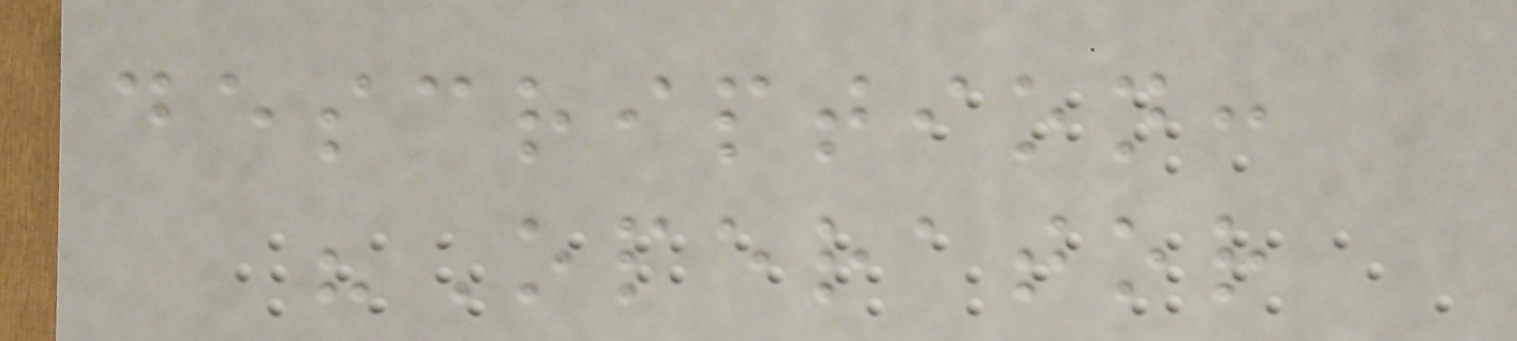description:
"Operator
